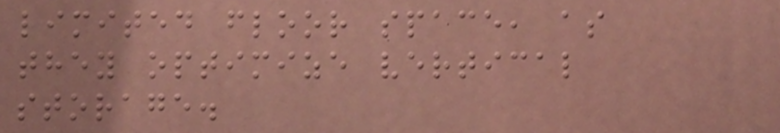limited floor space, as
they optimize vertical
storage.
